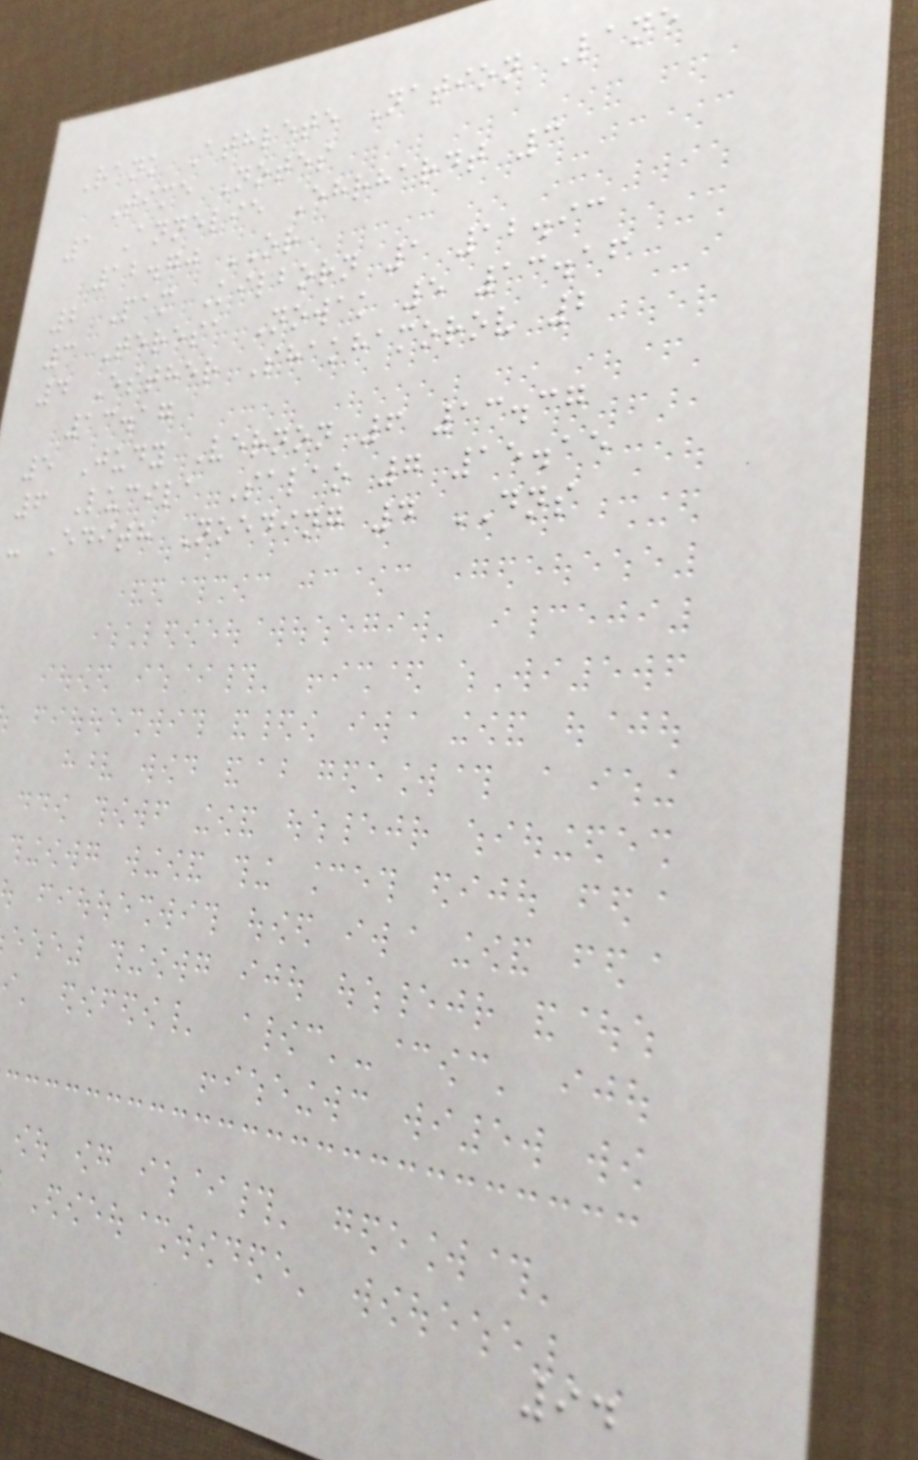Rank Athlete Nation Lane
Time Notes
1 Annelie Ehrhardt 3
12.70 OR
2 Pam Kilborn 1 12.93
3 Teresa Nowak 5 13.16
4 Esther Shakhamorov 2
13.17
5 Judy Vernon 6 13.37
6 Lucila Salao 7 15.15
- Edith Noeding 4 DNS
94
